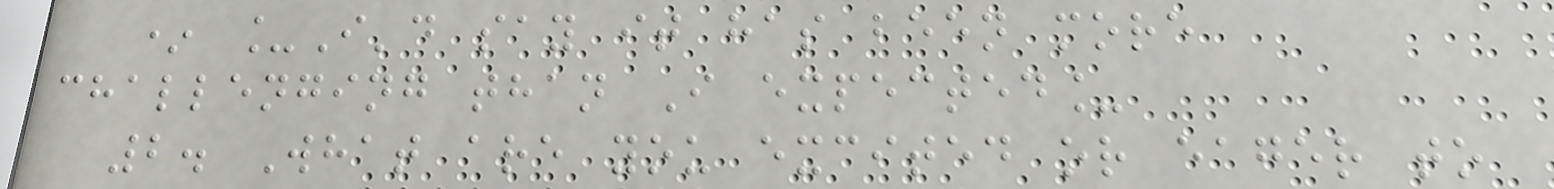* _I'd say it has been more
challenging than I expected_
2. What are you excited or eager to
